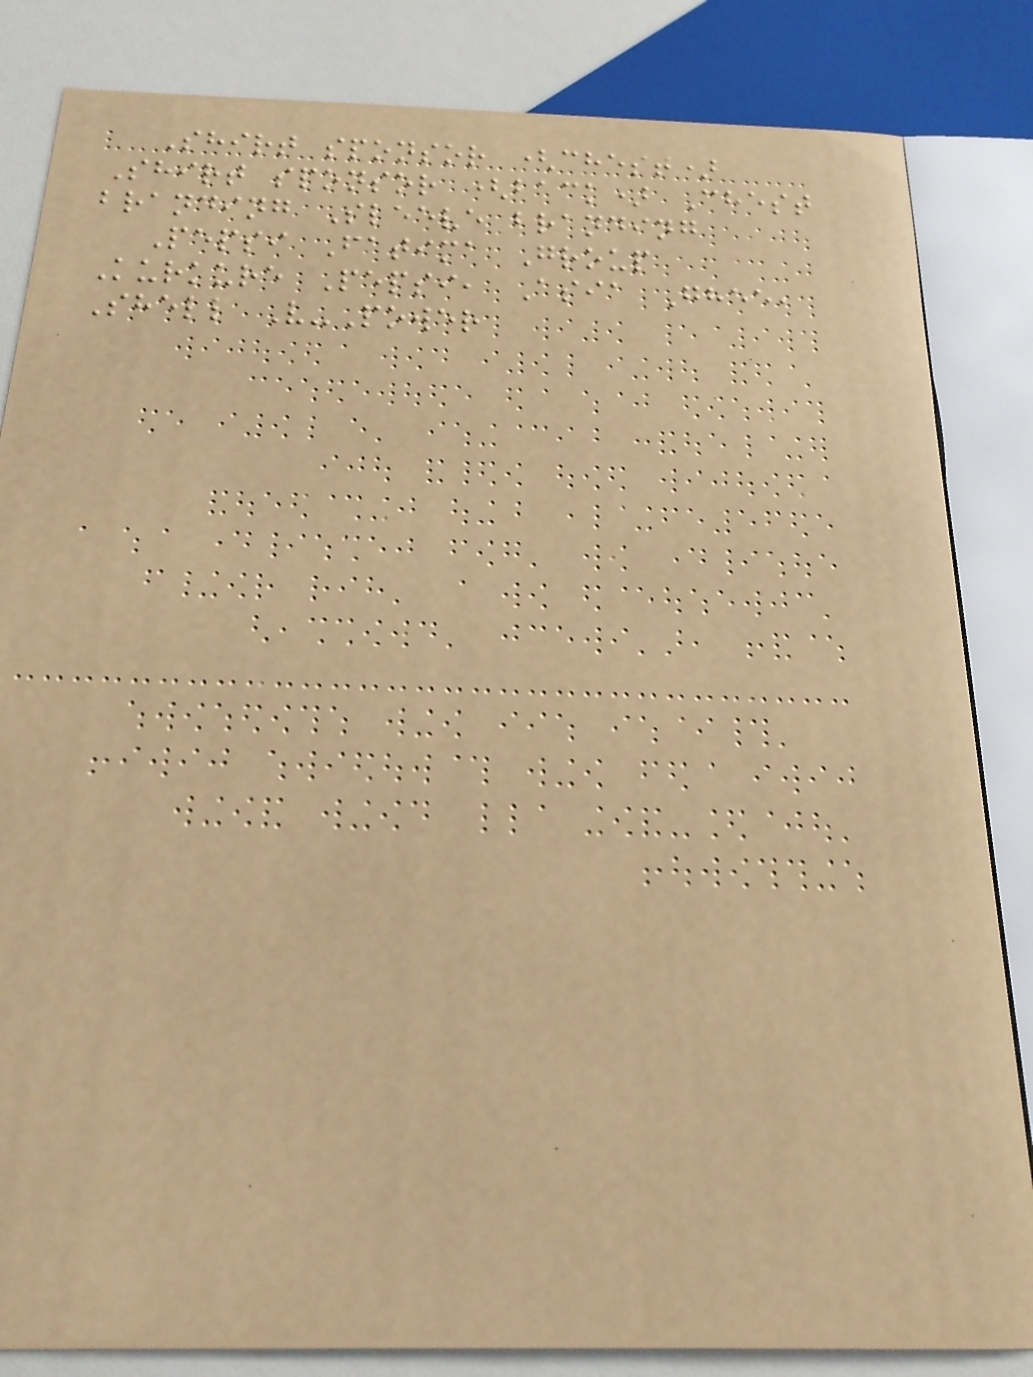Shirt sponsor (chest)
Shirt sponsor (back) Chest
branding Sleeve branding
Pepsi Fatima Group
Kurkure Pepsi, Asia Ghee,
Shell V-Power
